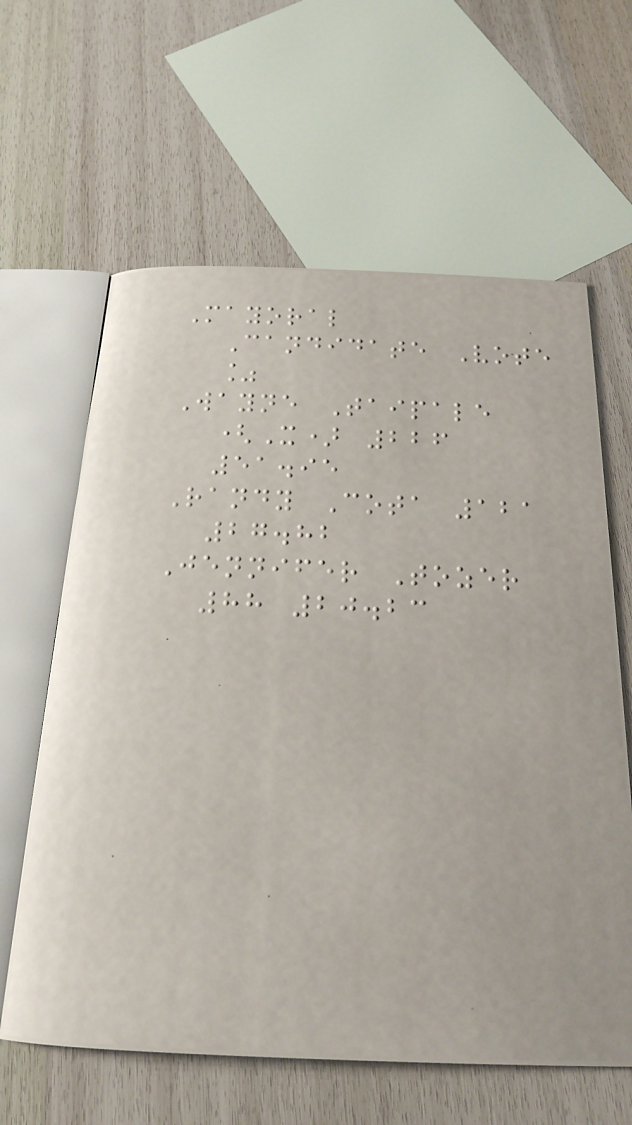Mayoral
Candidate Vote
%
Wayne Taipale
(X) 226
51.95
Randy Cota 121
27.82
Jennifer Tozer
88 20.23
